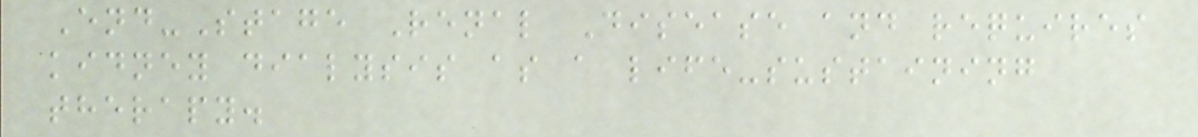End-Stage Renal Disease and requires
kidney dialysis as a life-sustaining
therapy.
